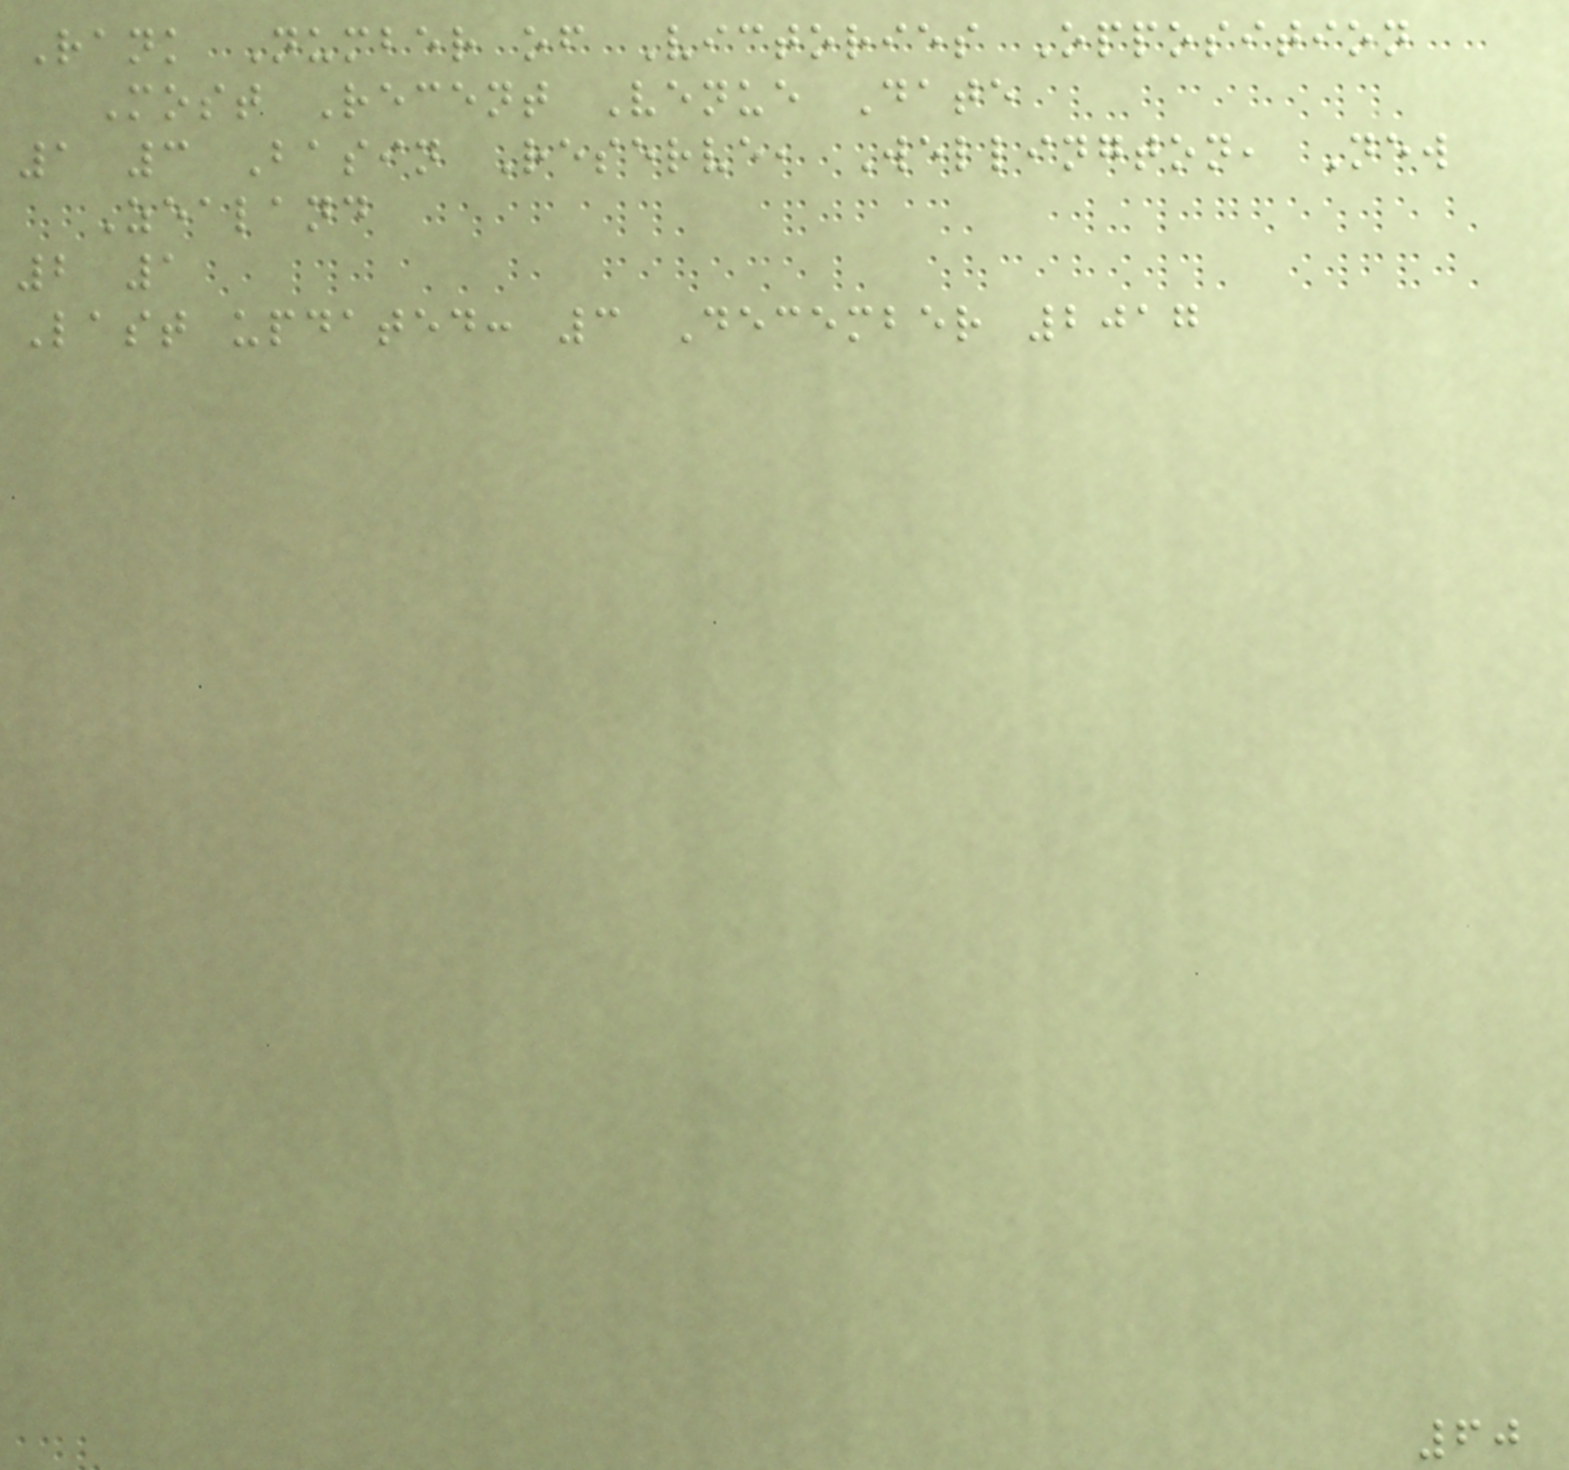Rank Number of Victories Opposition
Most Recent Venue Date
1 3 Basin Reserve, Wellington, New
Zealand
2 1
Last updated: 3 December 2017
60
